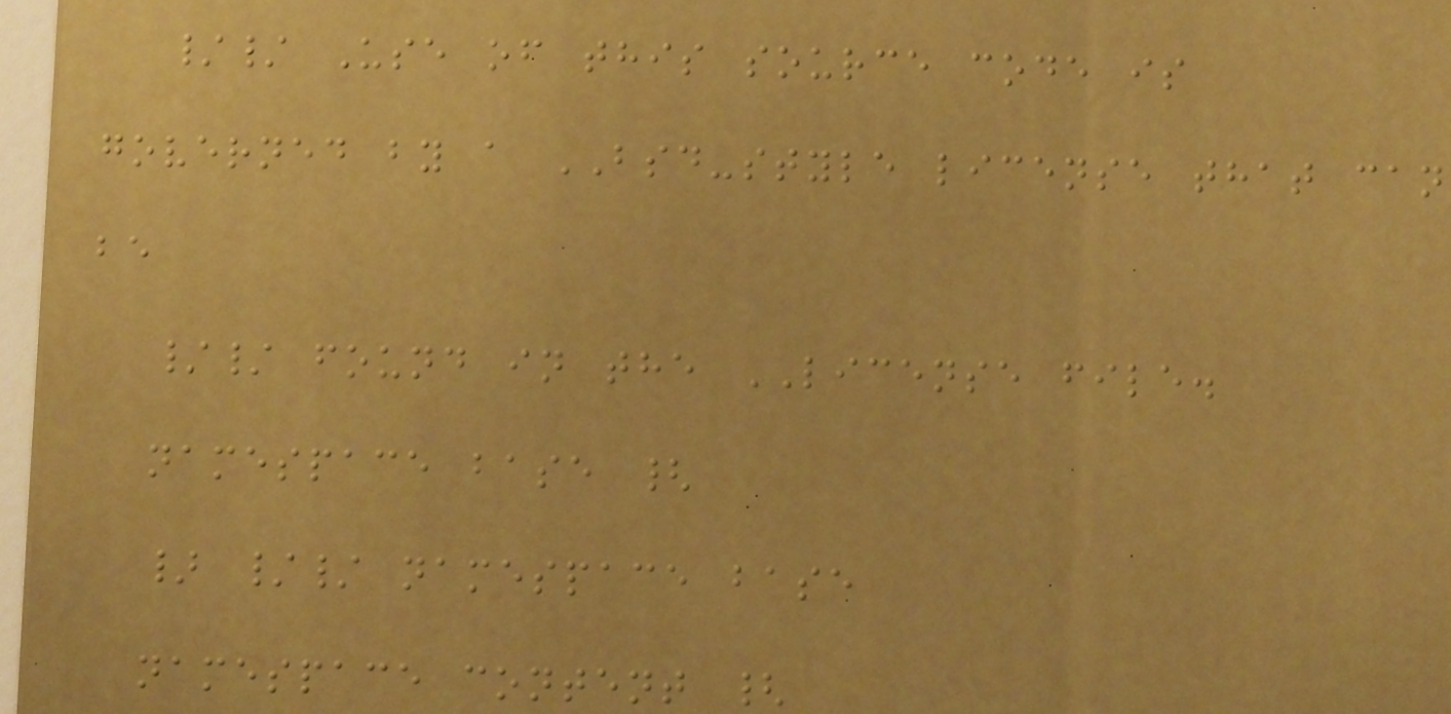// Use of this source code is
governed by a BSD-style license that can
be
// found in the LICENSE file.
namespace base {
} // namespace base
namespace content {
